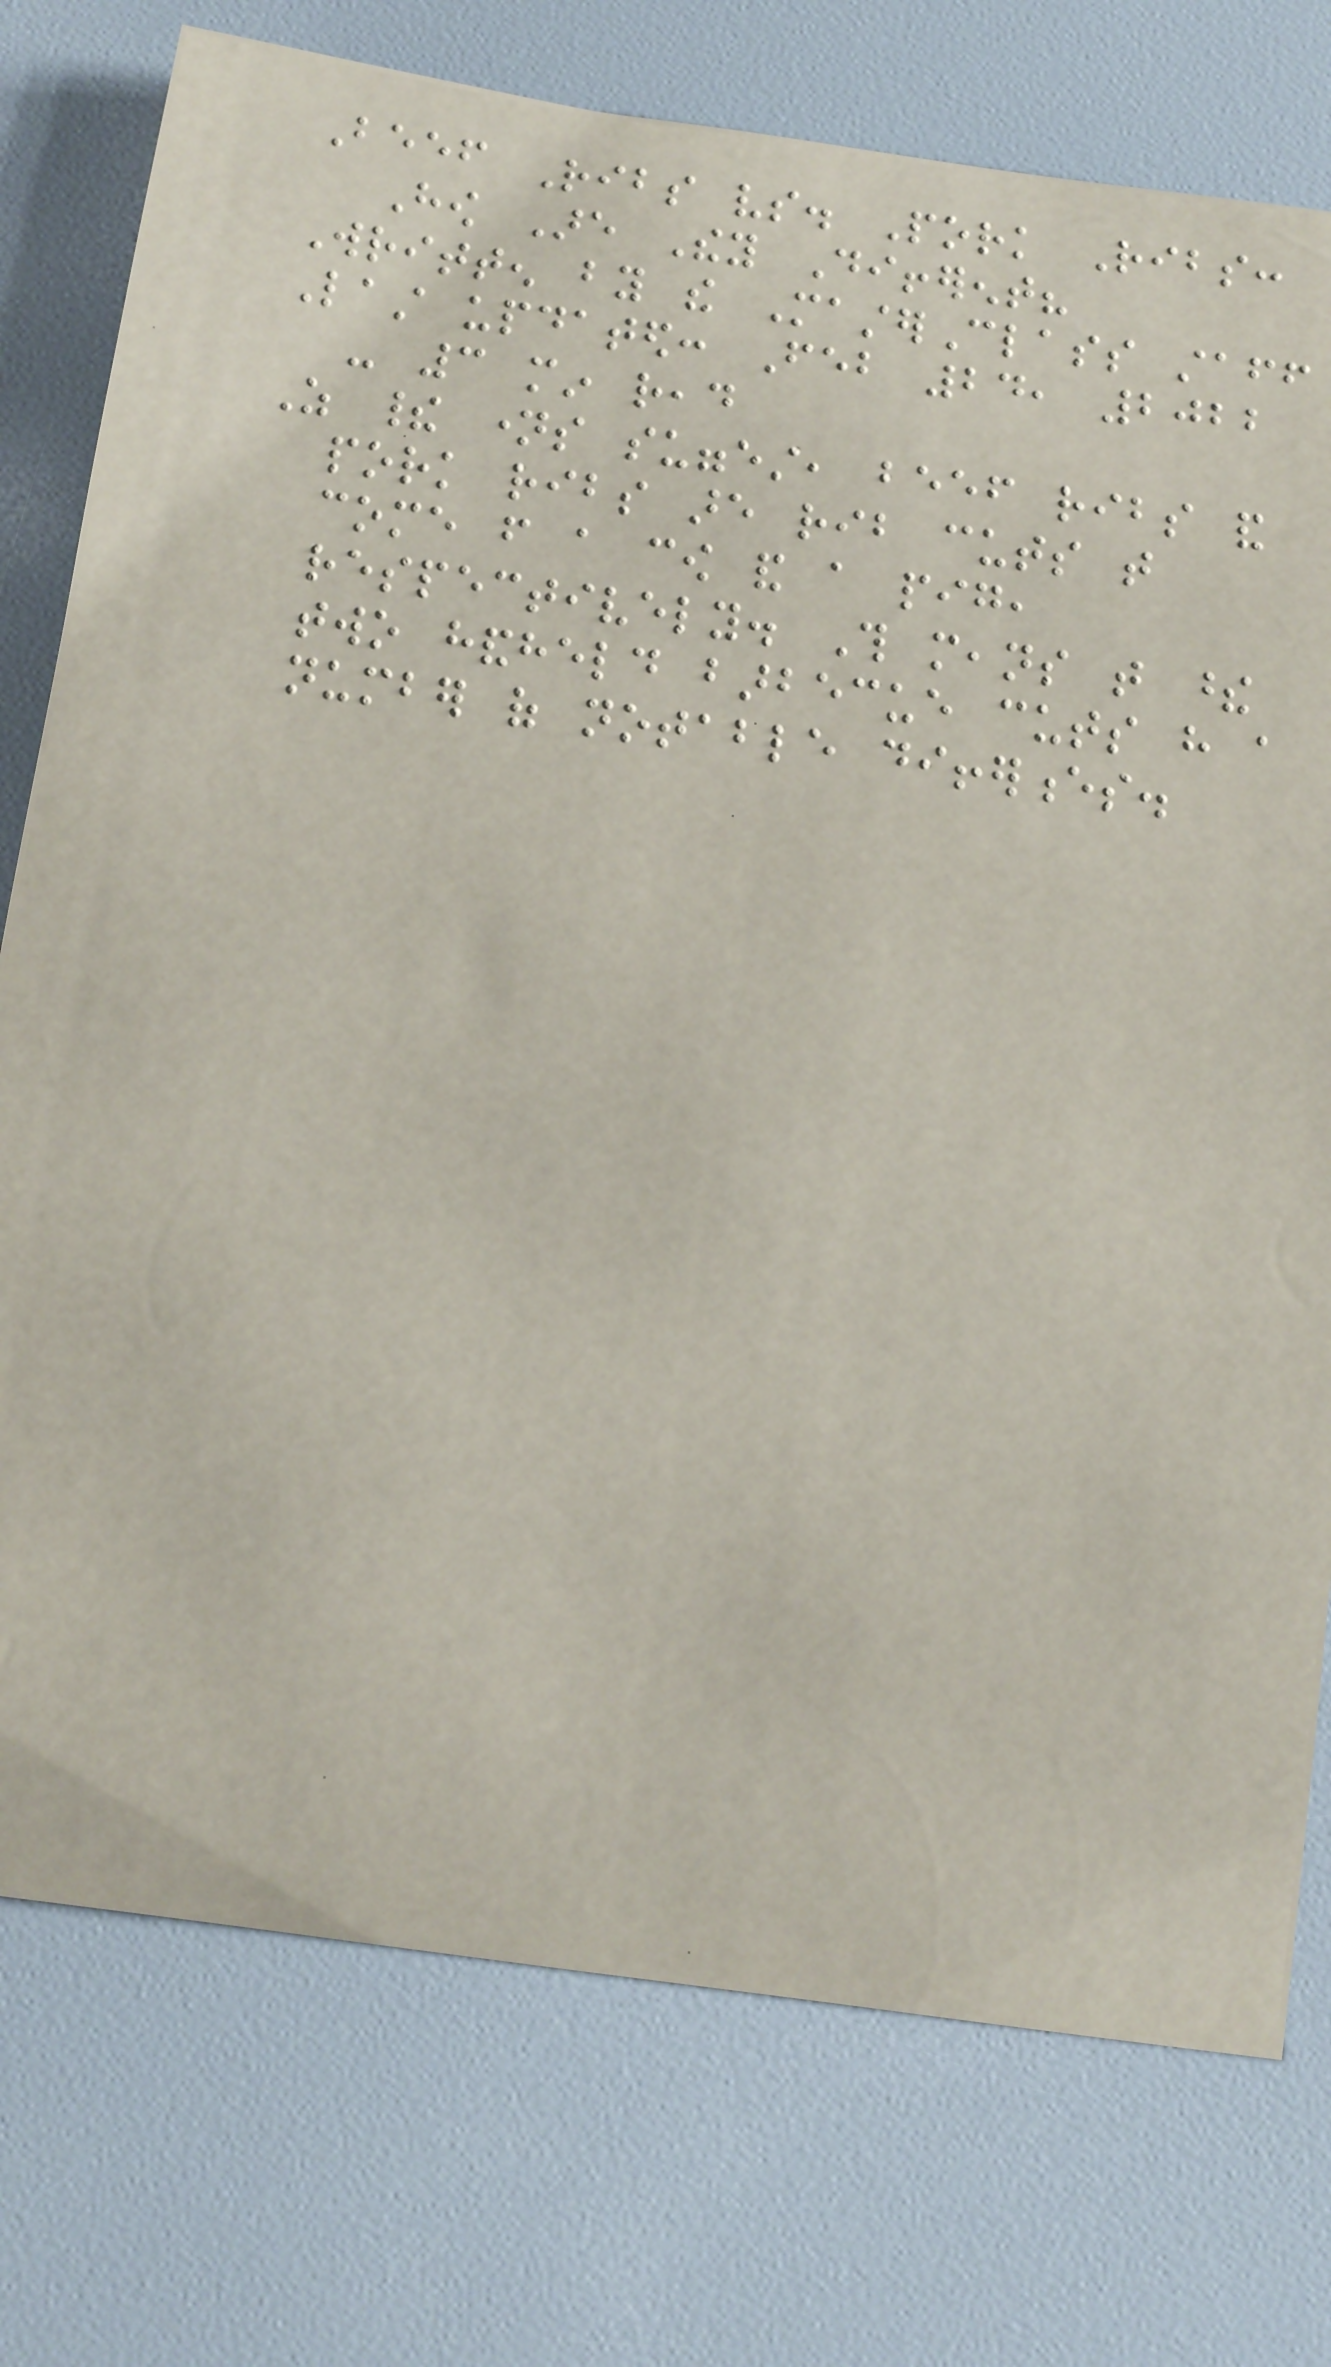Beef Ribs vs. Pork Ribs:
How Are They Different?
Written by the MasterClass staff
Last updated: Feb 24, 2022
- 3 min read
As their names suggest, beef ribs and
pork ribs are rib cuts that
come from a cow and a pig,
respectively. This means that these
two handheld barbecue cuts have a
number of notable differences.
